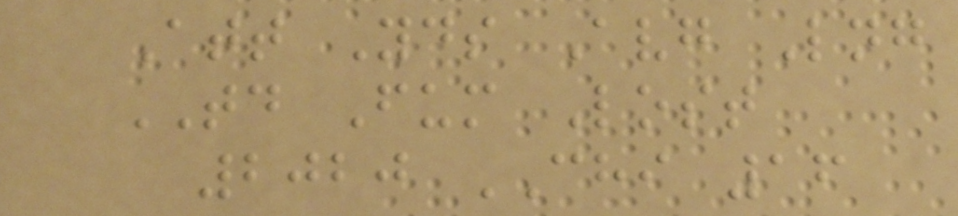Att Yds Avg Lng
TD Fum Lost
2020 CHI 16
